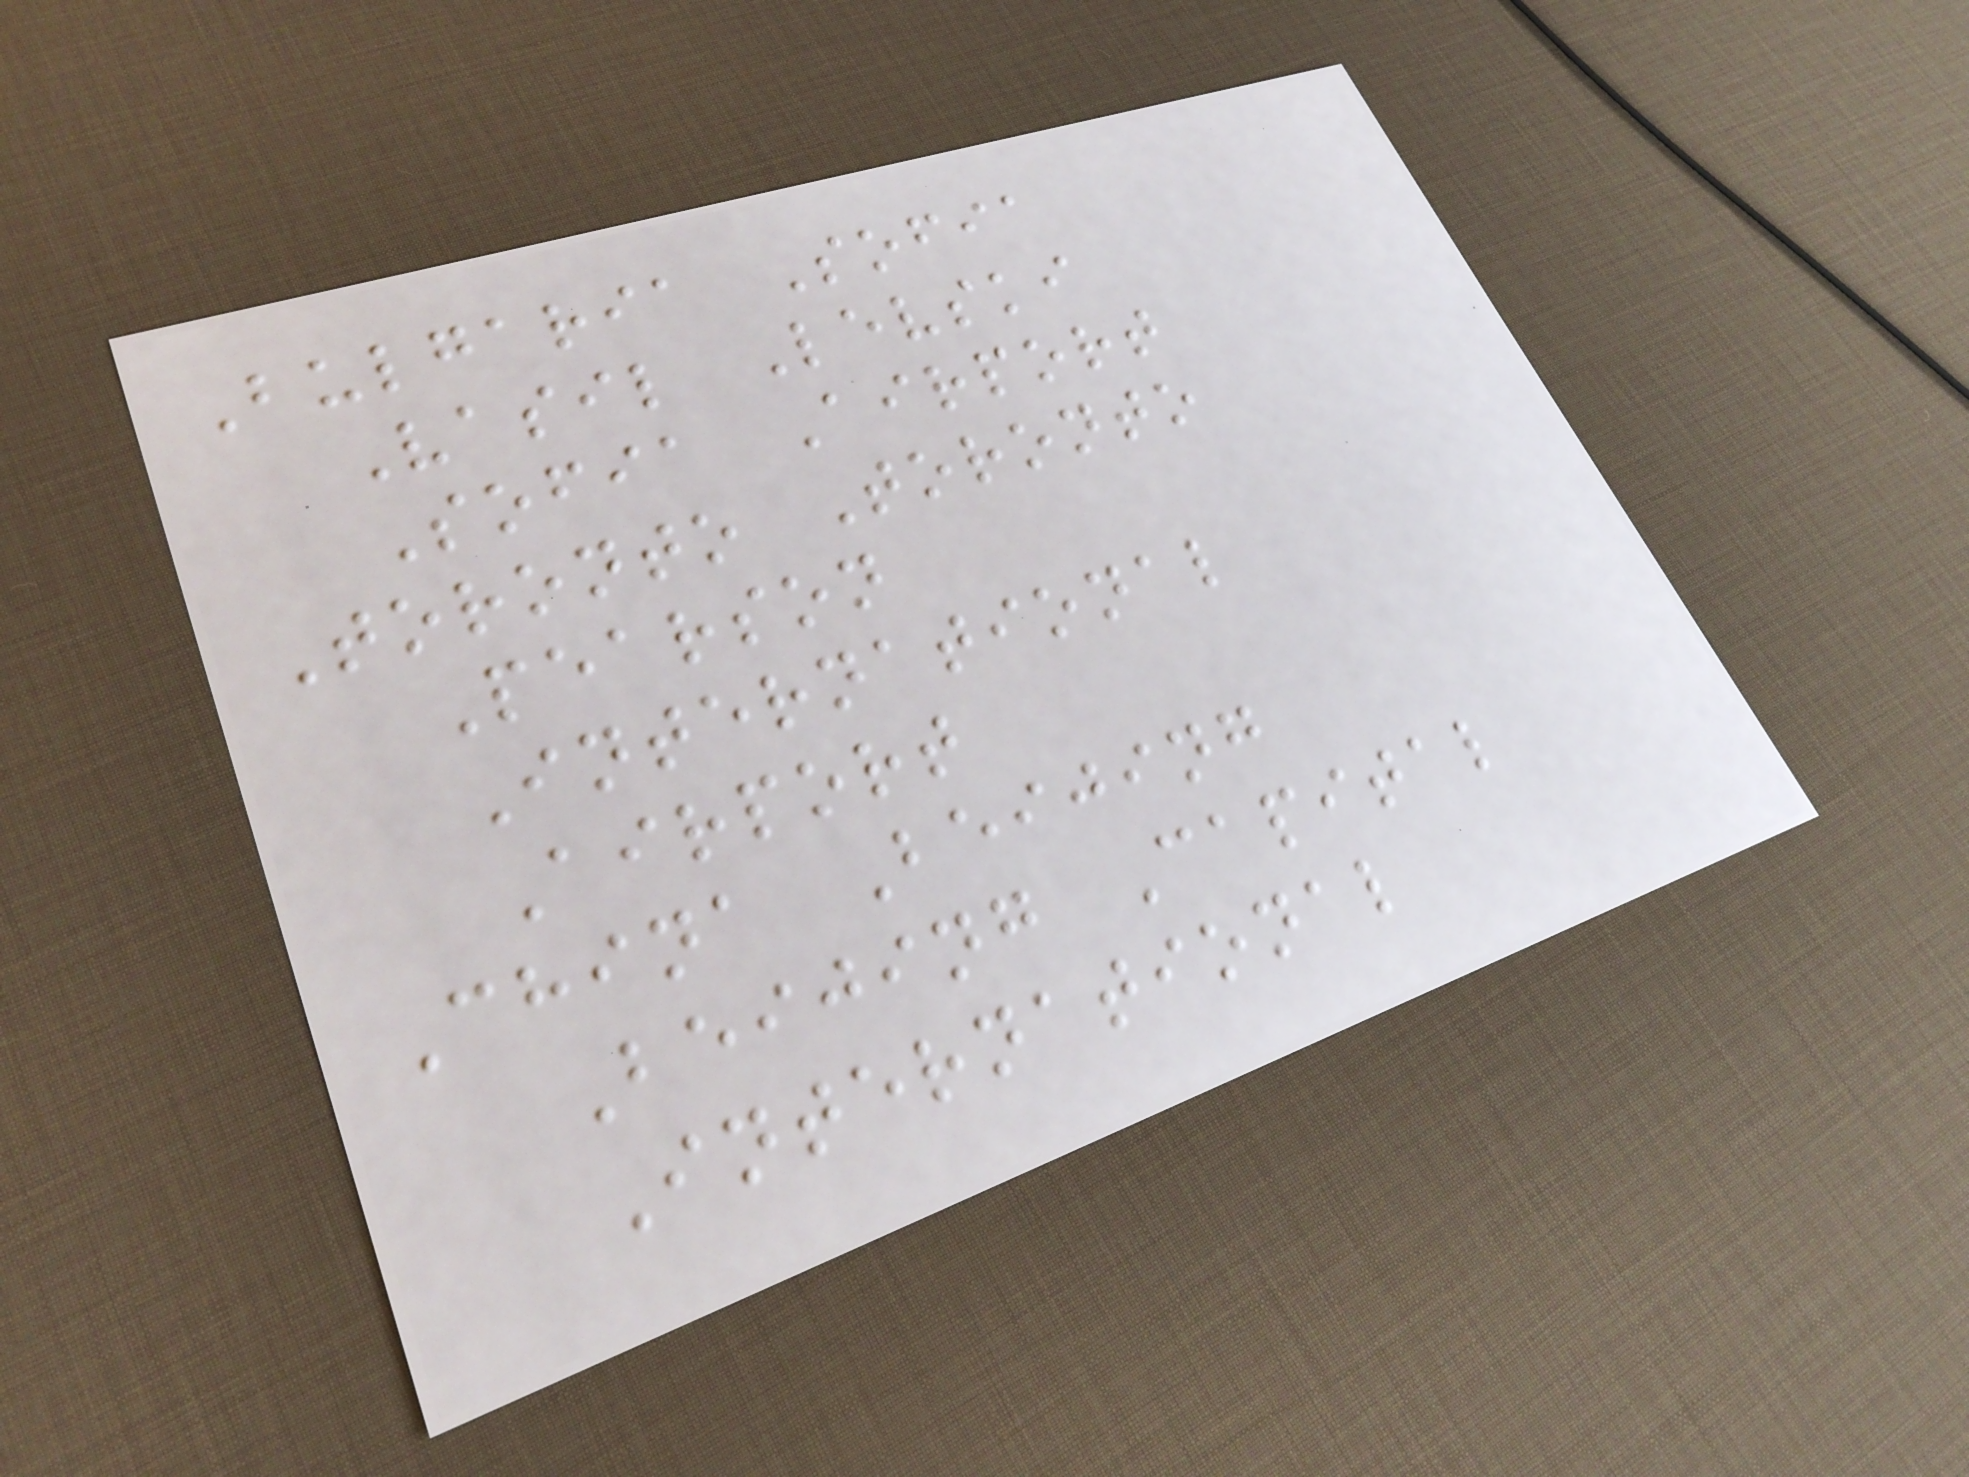Bulgaria Sofia
Vasil Levski
Sofia Airport
Toronto Toronto
Pearson
International
Airport
China Beijing
Beijing Capital
International
